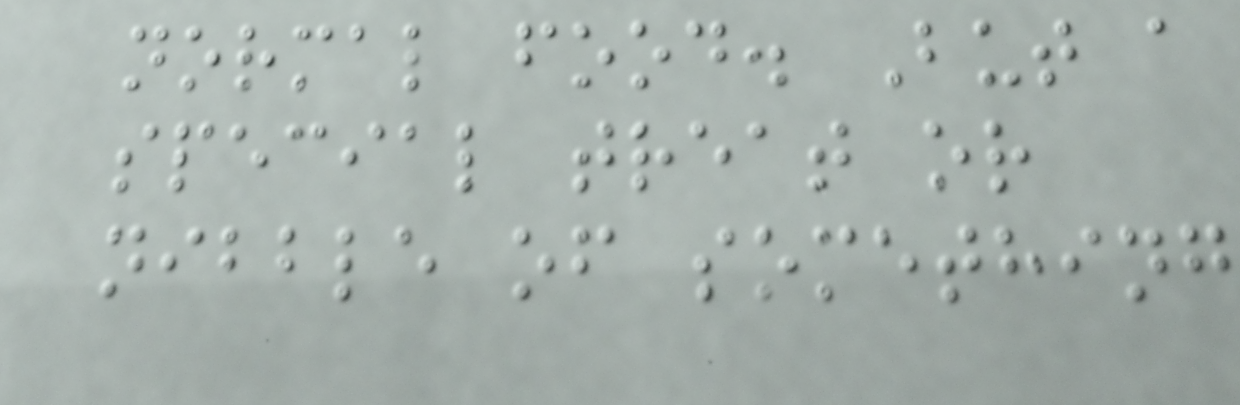normal food. But a
special treat or
nibble of something
